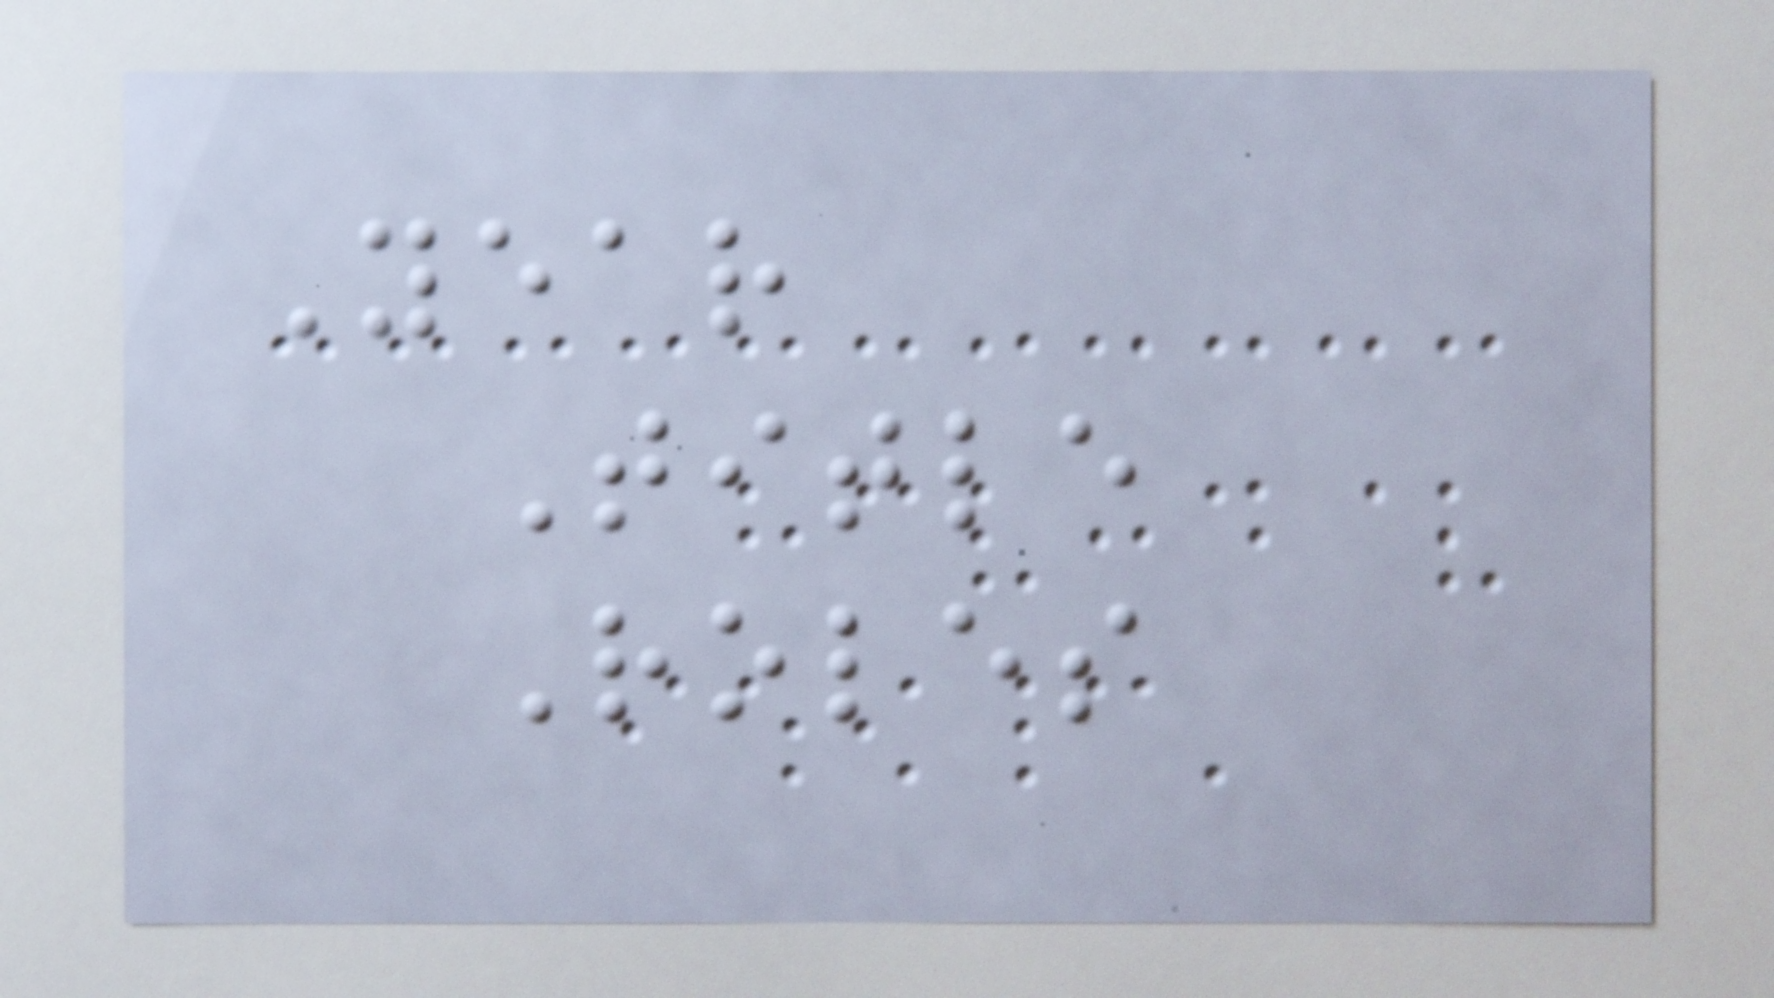Year
Title
Roles
